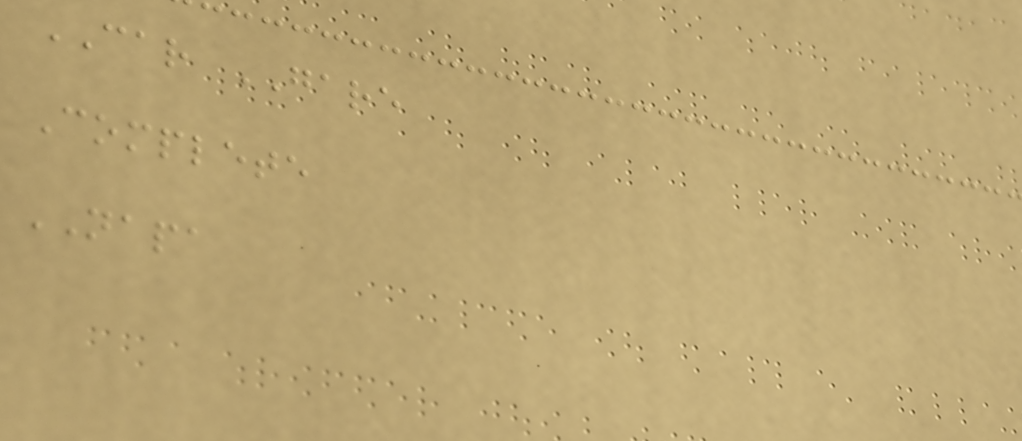CAR GARE
Complete
NAPA
